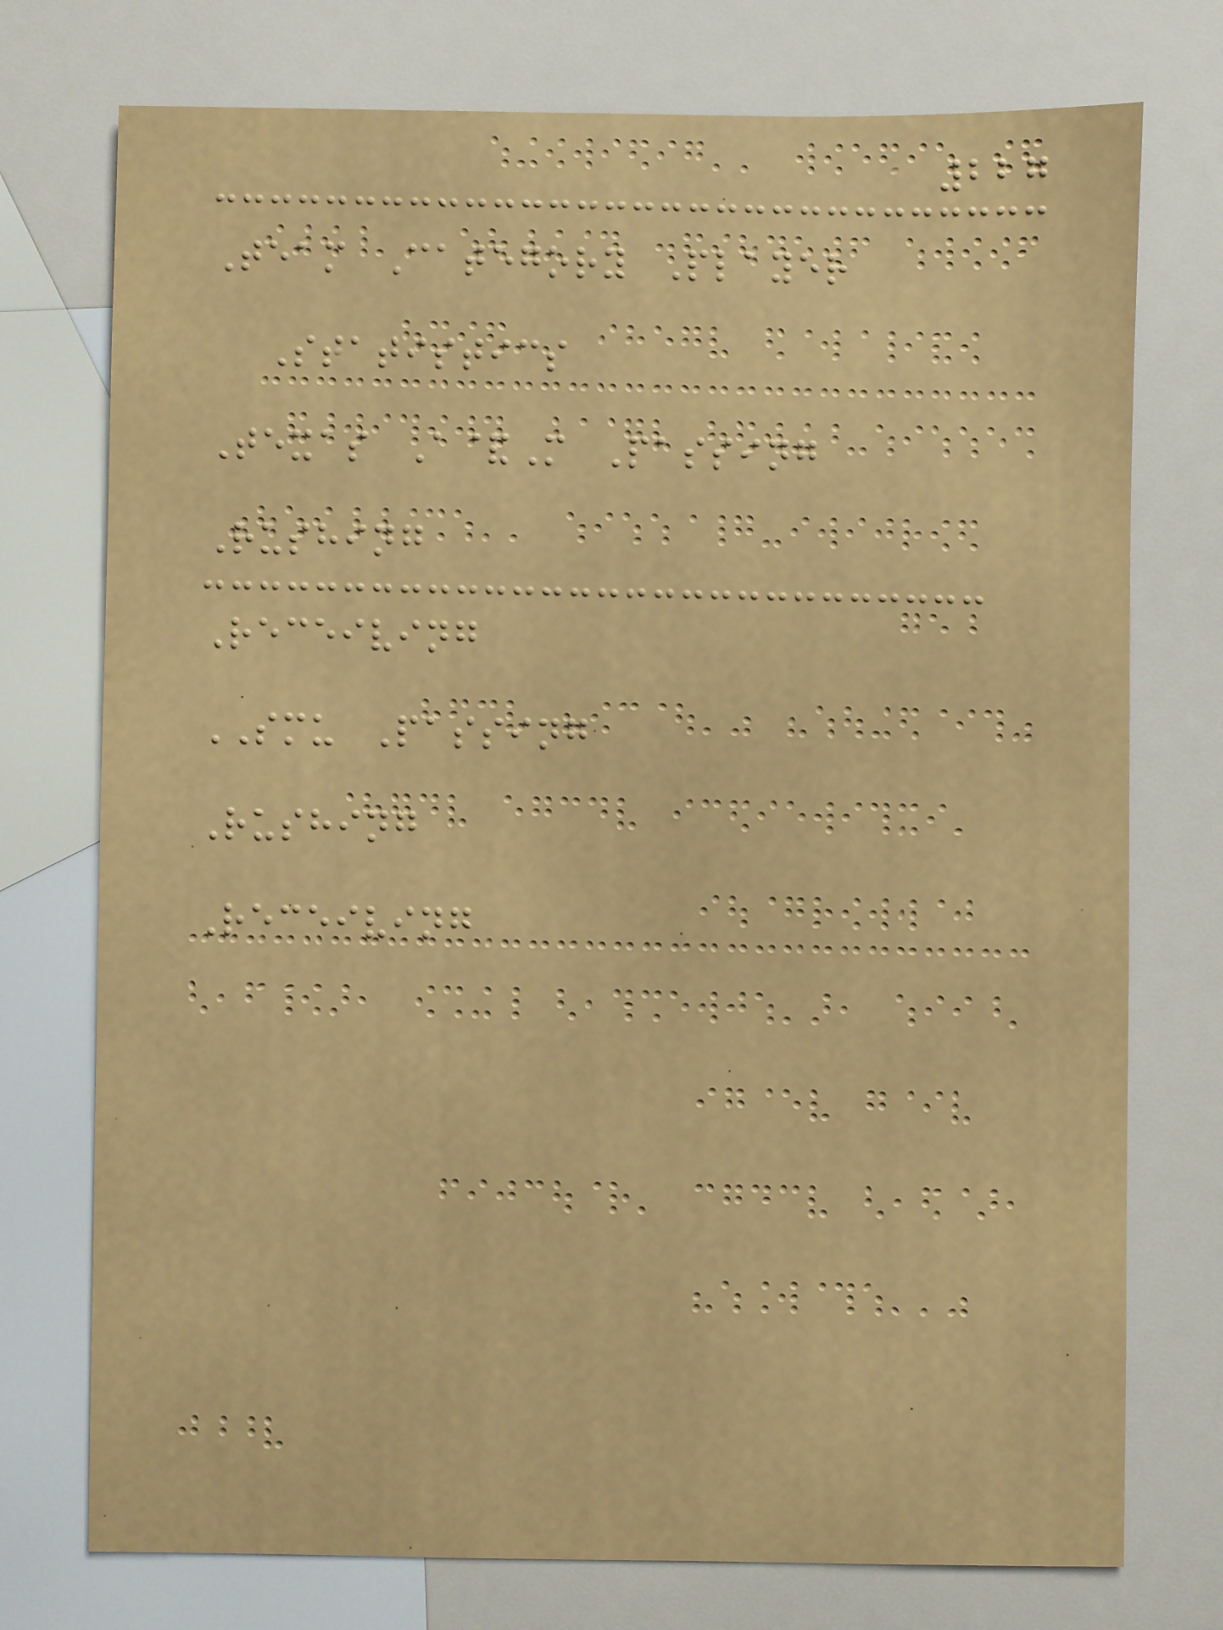227
Team Category Player
Statistics
Texas A&M Passing
Rushing
Receiving
SMU Passing
Rushing
Receiving
